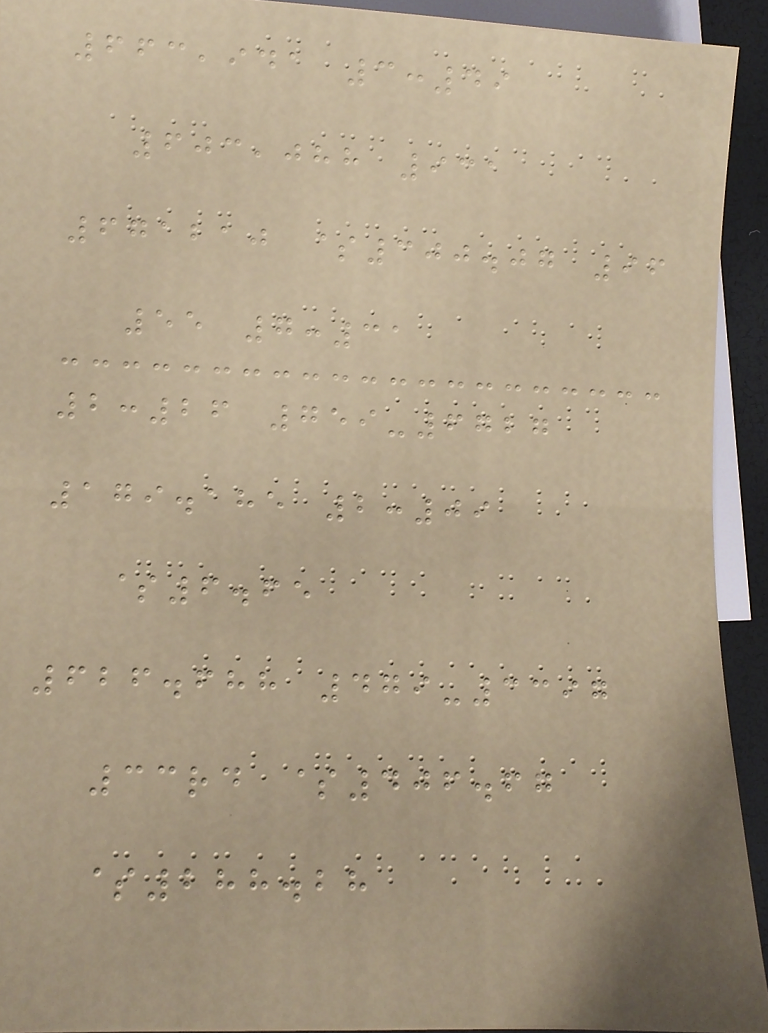663,941 3:49
603,088 931
671210 $300.07 96
55 7:31
2:26 759-6727
179.185 2:09
$6.65
626.688 479-3397
33rd $406.67
$288.28
